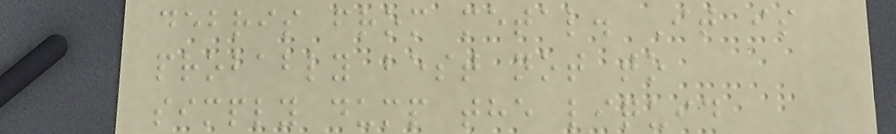debris from metal. It is
probably best not to
simply dump the liquid
